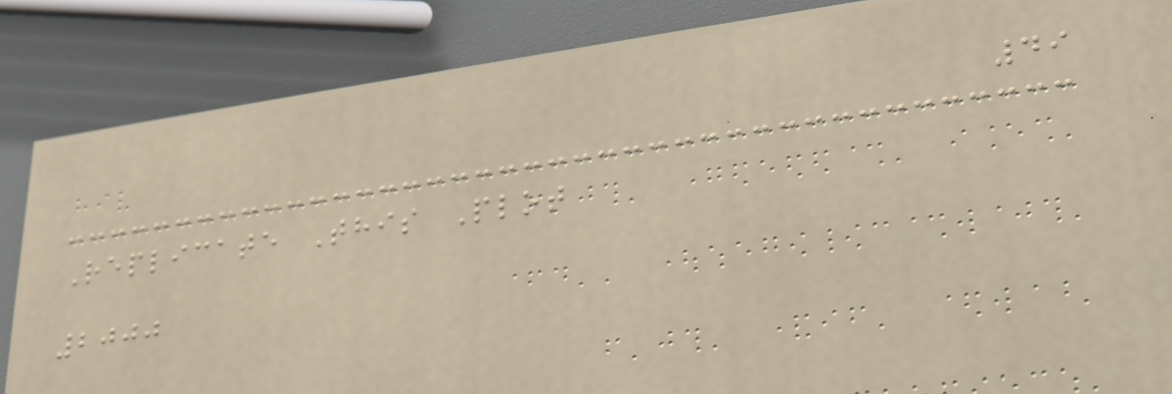49
Replicate This Plot
2000
